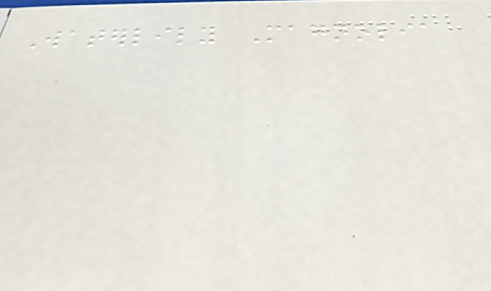Waterlily Magnolia
